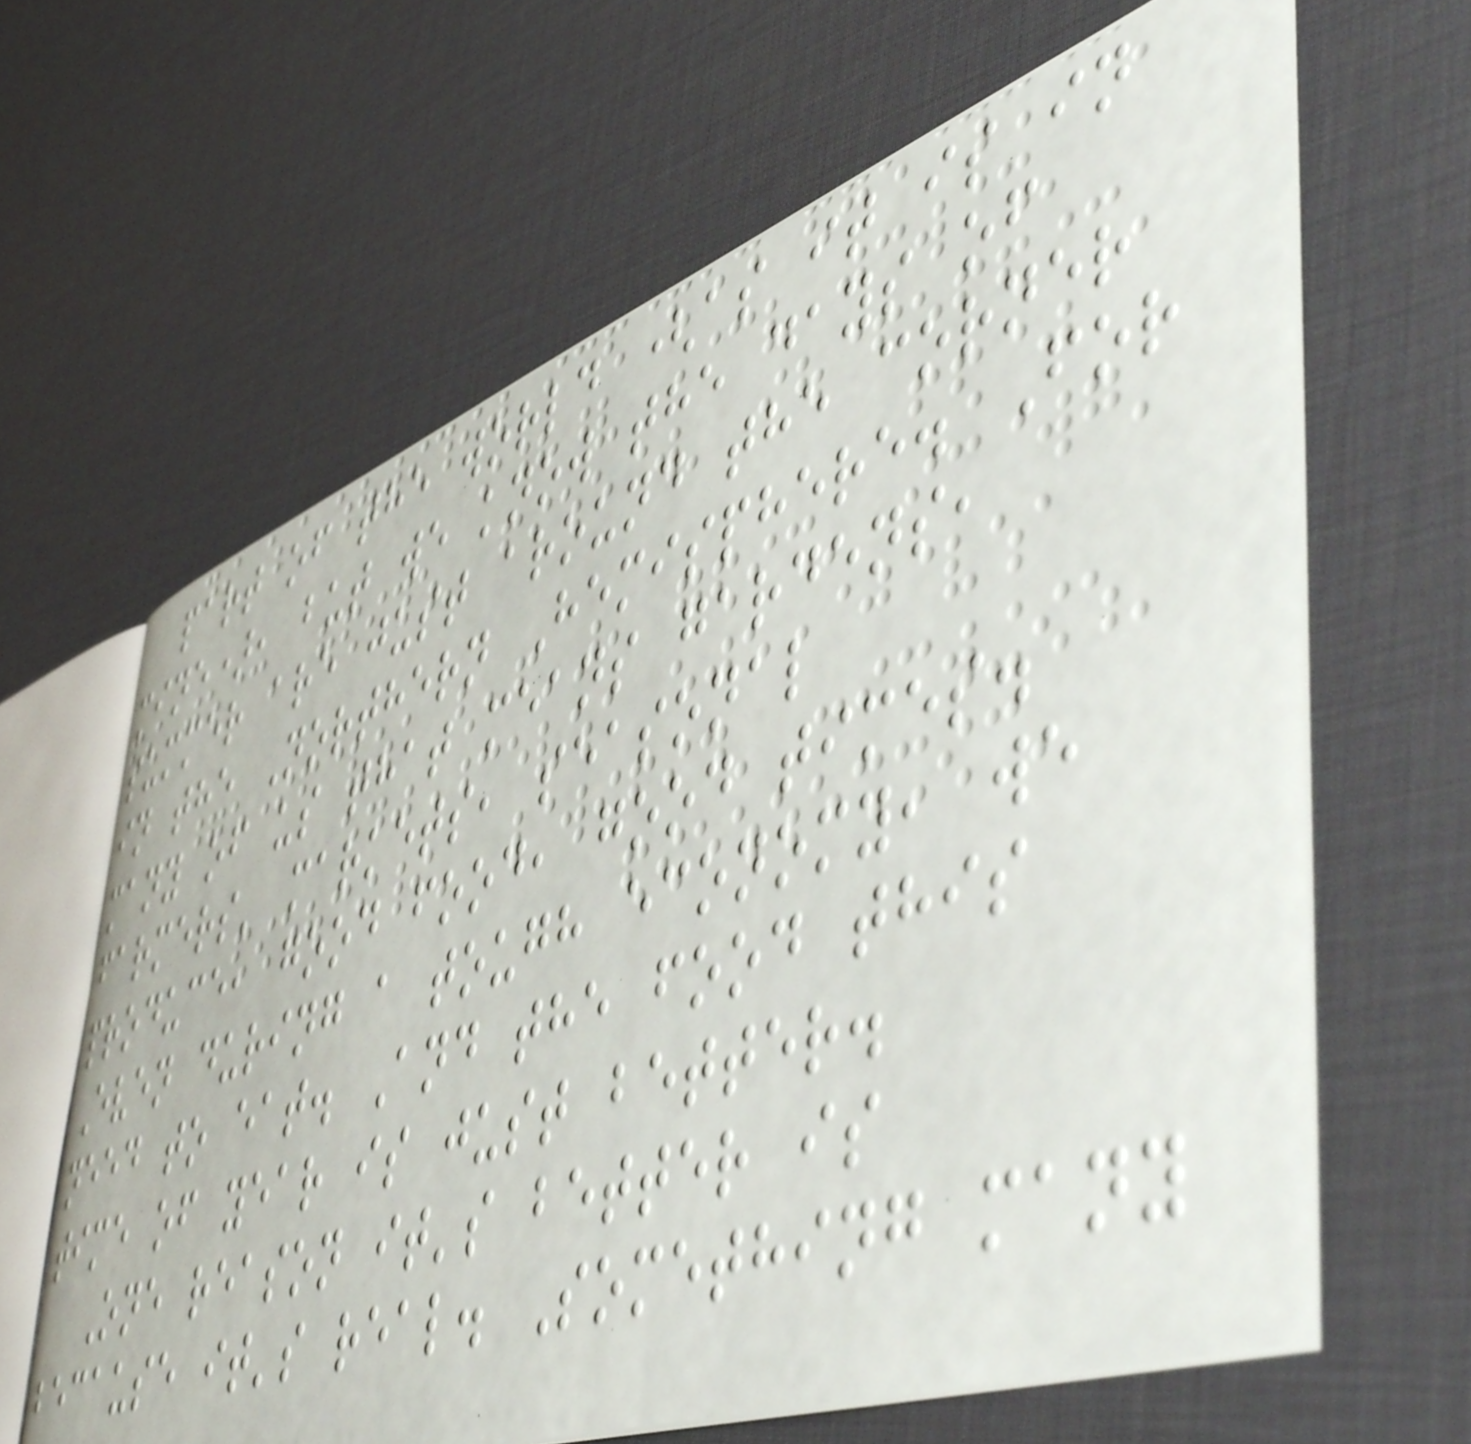part of the world (as it is in
mine), but we know the days of
summer are just around the corner
in the Northern Hemisphere. For
many of us that means gardens,
farmers' markets, seasonal
produce, good food, good times.
Even during a tough economy, we
need to eat. And the food this
time of year is just better.
One reason it's better is
because it's real. Something many
